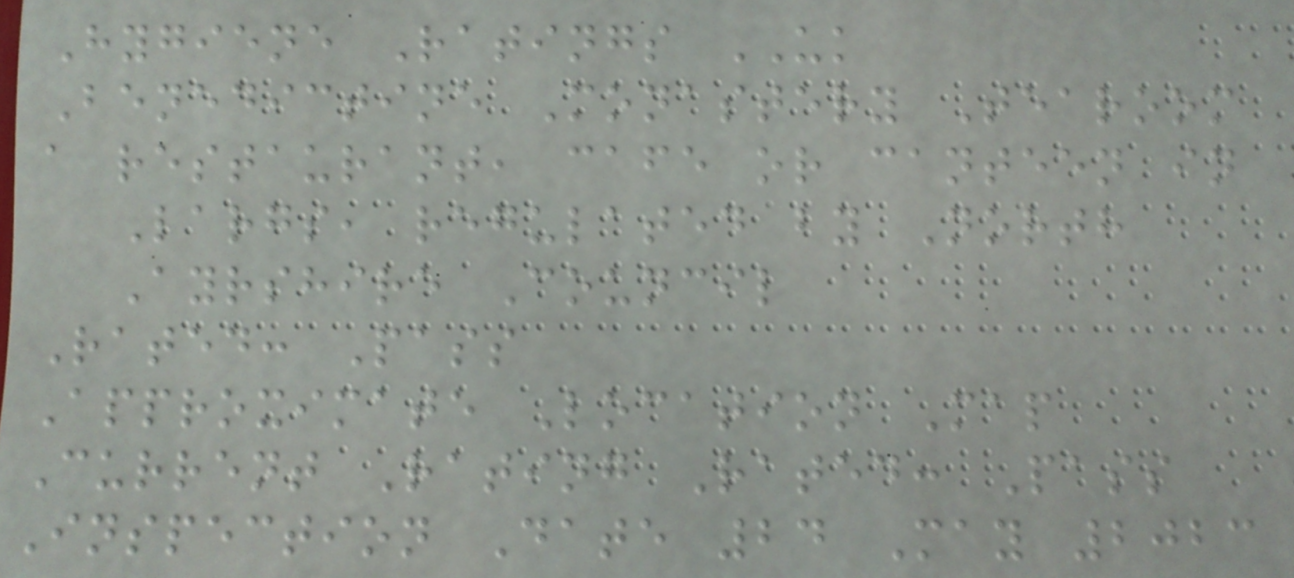Hygiene Ratings UK
Benedictine Monastery Tearoom
a restaurant, cafe or canteen in
Largs, regulated by North
Ayrshire Council
Rated: Pass
Approximate Location Map
Current Rating Rated: Pass
Inspection Date 24 May 2023
